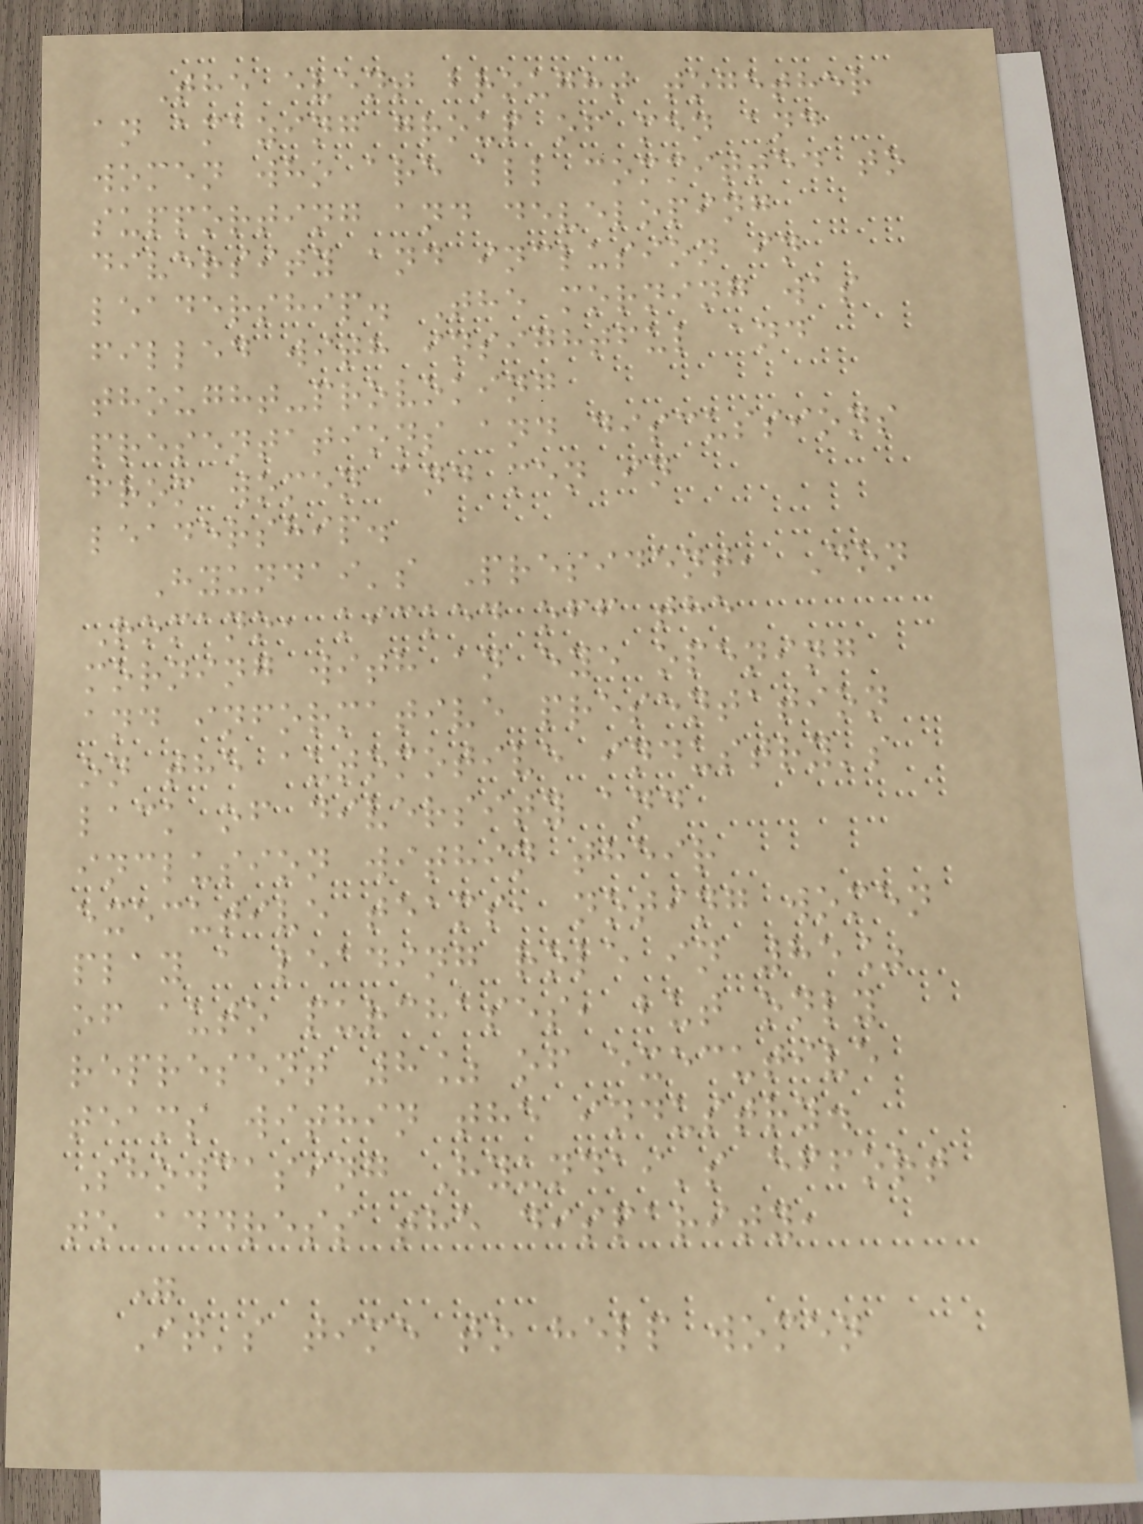The event brought together
an amazing group of men and
women who are all committed to
supporting and developing
diversity and inclusion in
leadership. The morning was
filled with insightful and
thought-provoking
presentations and discussions
from women and men in
leadership.
Hyundai's President, Don
Romano, kicked off the
morning with an eye opening
and informative presentation
on the automotive industry's
lack of diversity and
inclusion within their
executive teams, noting women
play a leading role in 85%
of auto purchases, but only
represent 8% of executive
teams within the industry.
Showcasing Hyundai's effort
to address the disparity,
"
It's time to help women
